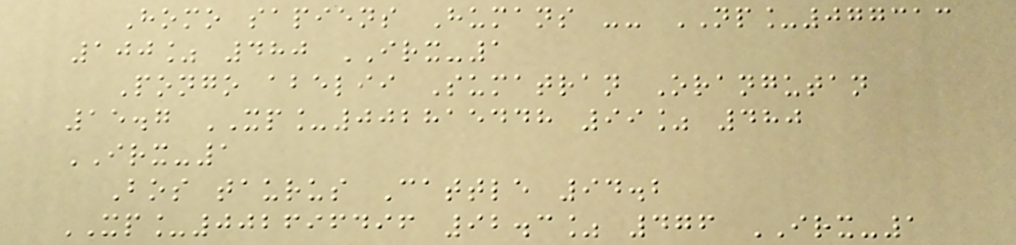Homo sapiens Humans -- NP_077313
100% 480 IRX-1
Pongo abelii Sumatran Orangutan
15.7 XP_002815448 99% 480
IRX-1
Bos taurus Cattle 94.2
XP_002696496 92.3% 476 IRX-1
